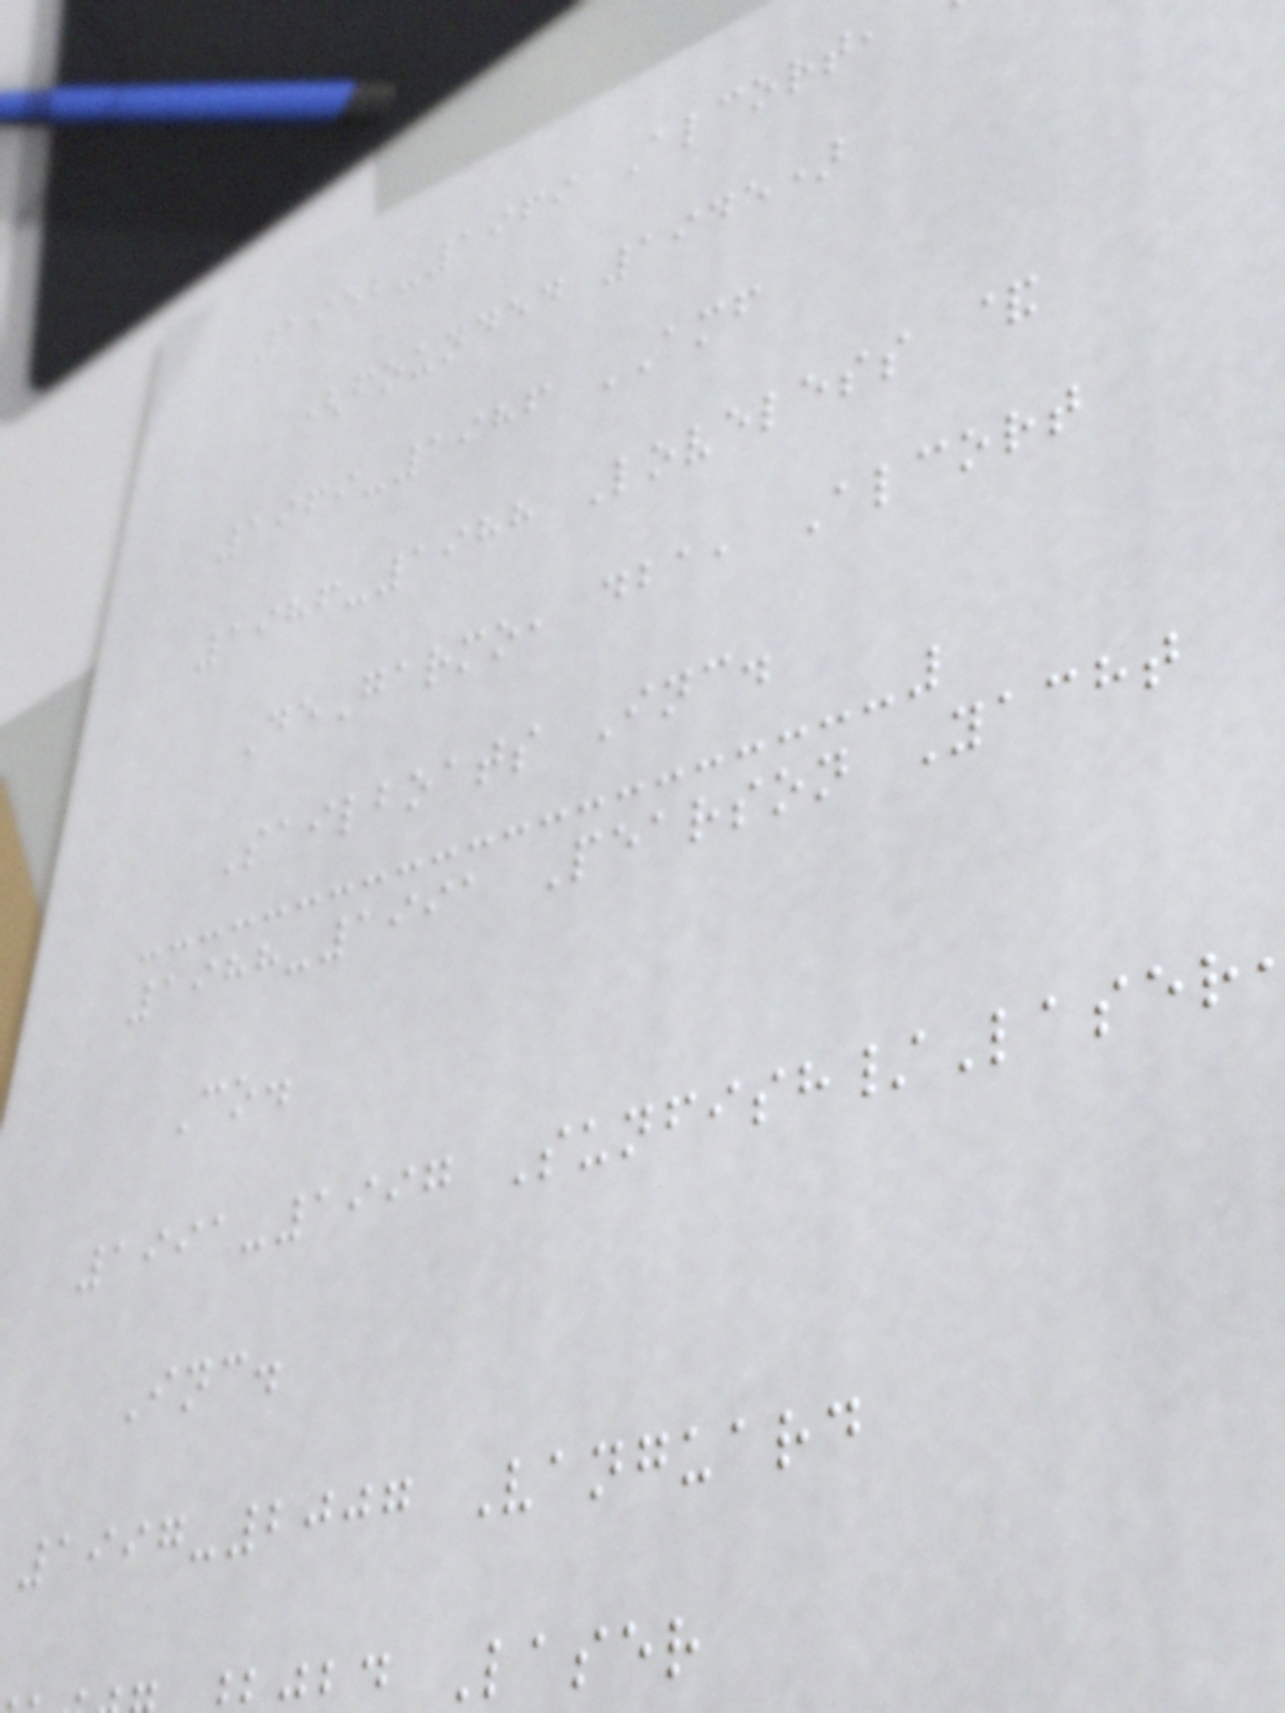1952-1969 Alcort,
(founded 1945)
1969-1986 AMF
1986-1988 Loveless &
DeGarmo, dba, Alcort
Sailboats Inc.
1988-1991 Pearson Yacht
Co.
1991-1997 Sunfish/Laser
Inc.
1997-2007 Vanguard
d Laser
